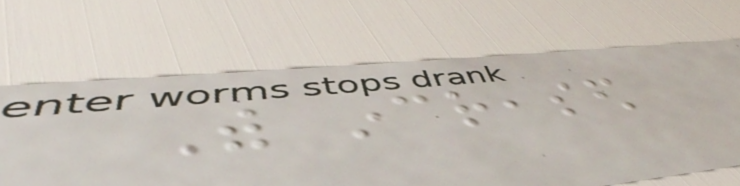With increased
